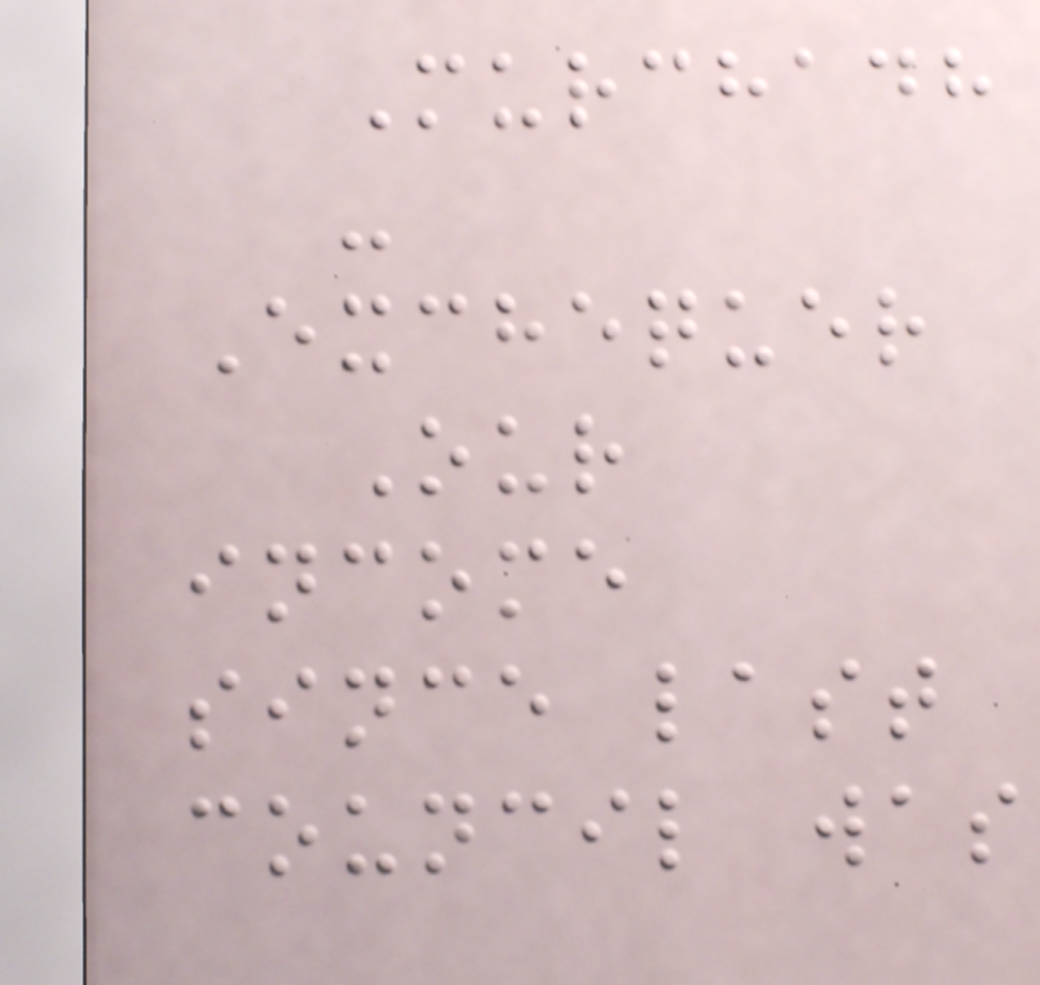Murchadh
-
Exchequer
Our
income
since last
council was
